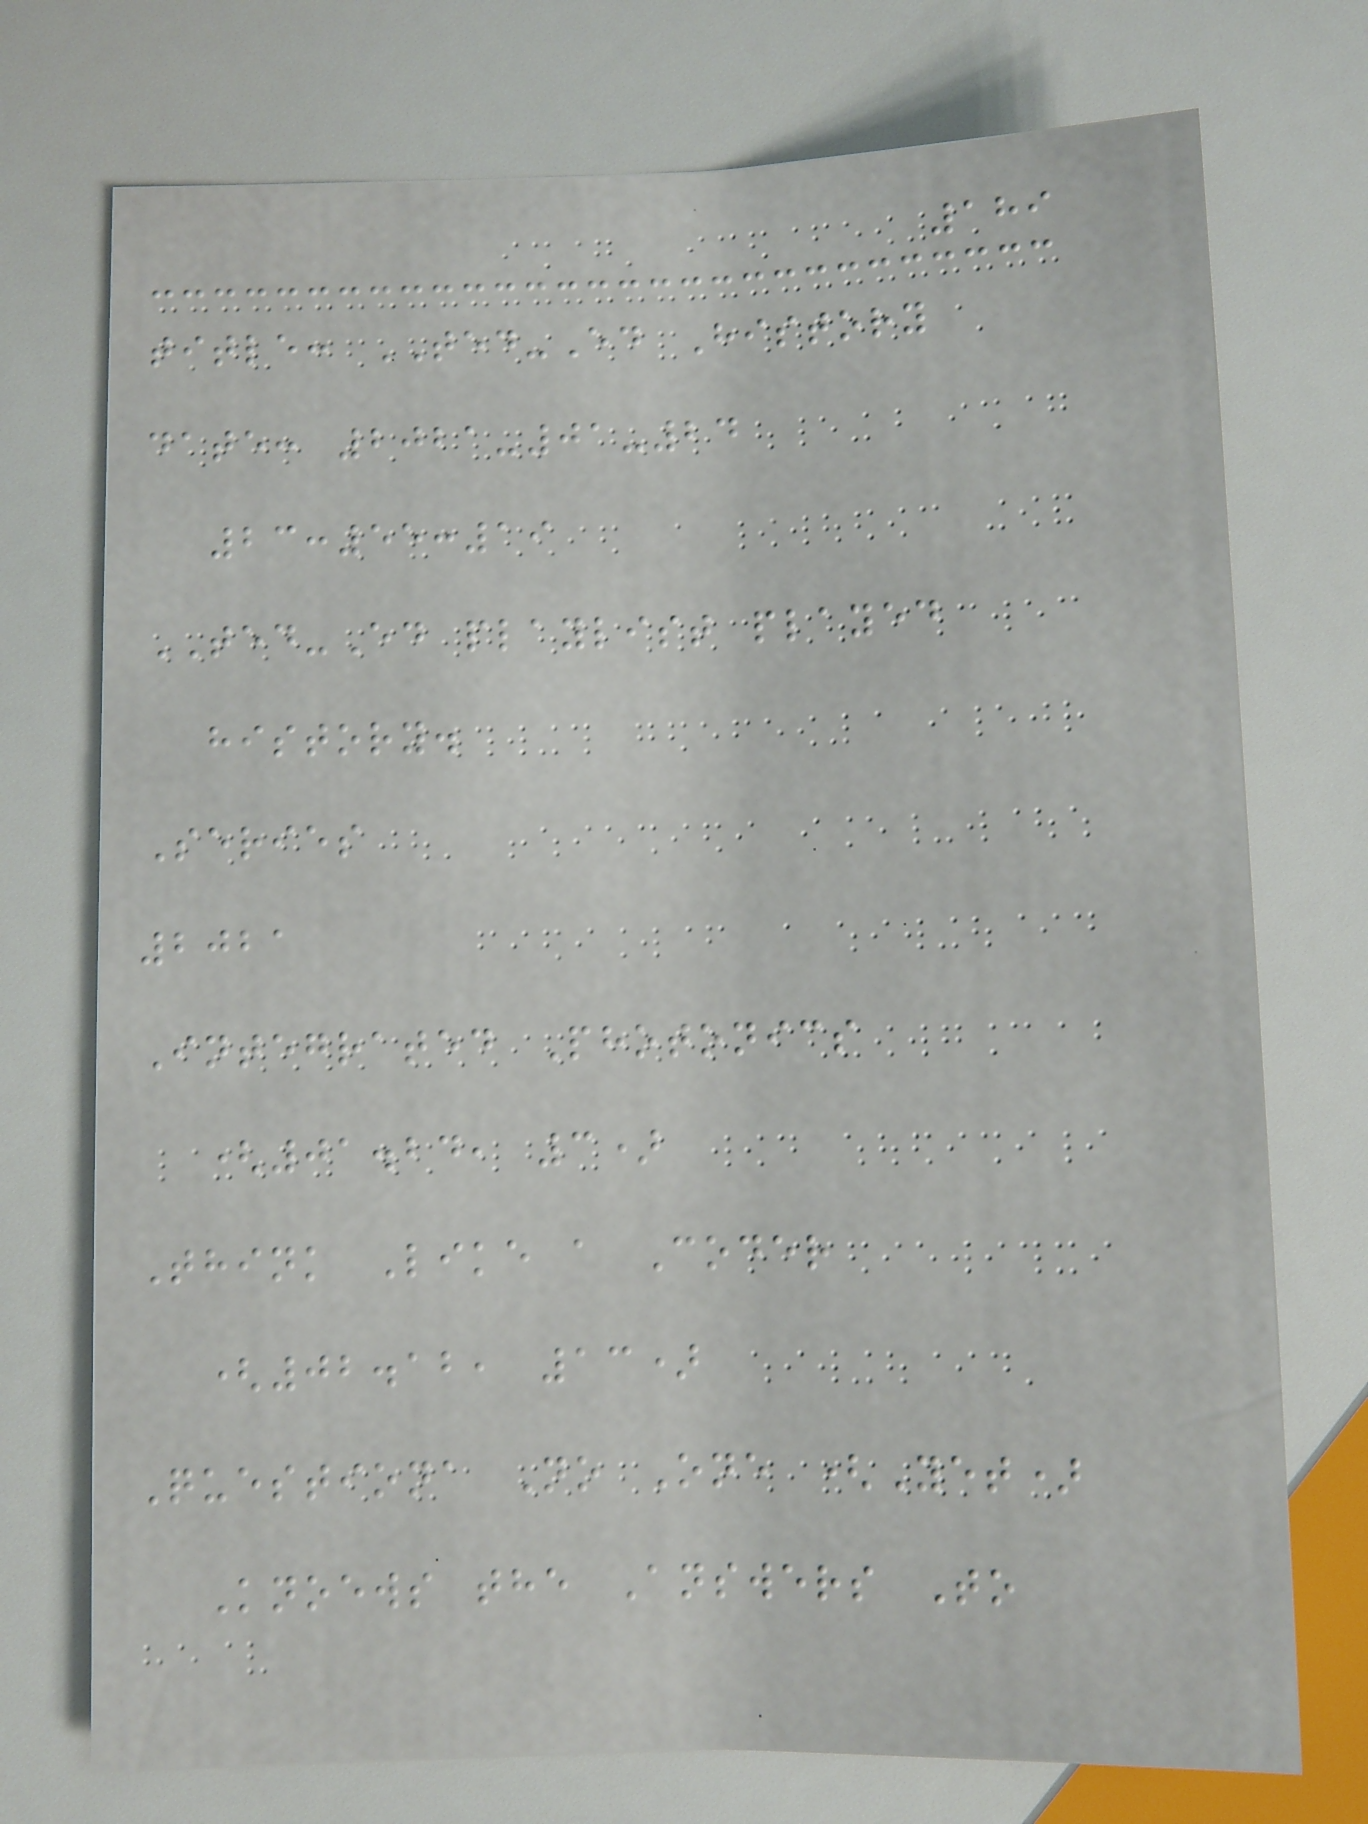189
title: TED-Ed History
date: 2021-01-24
23:55:19
TED-Ed playlist played
history.
Series
2021
Integrated Photonics
(01.24, 3)
Think Like a Coder
(02.12, 13)
Questiona No One (Yet)
Knoews the Answers To
